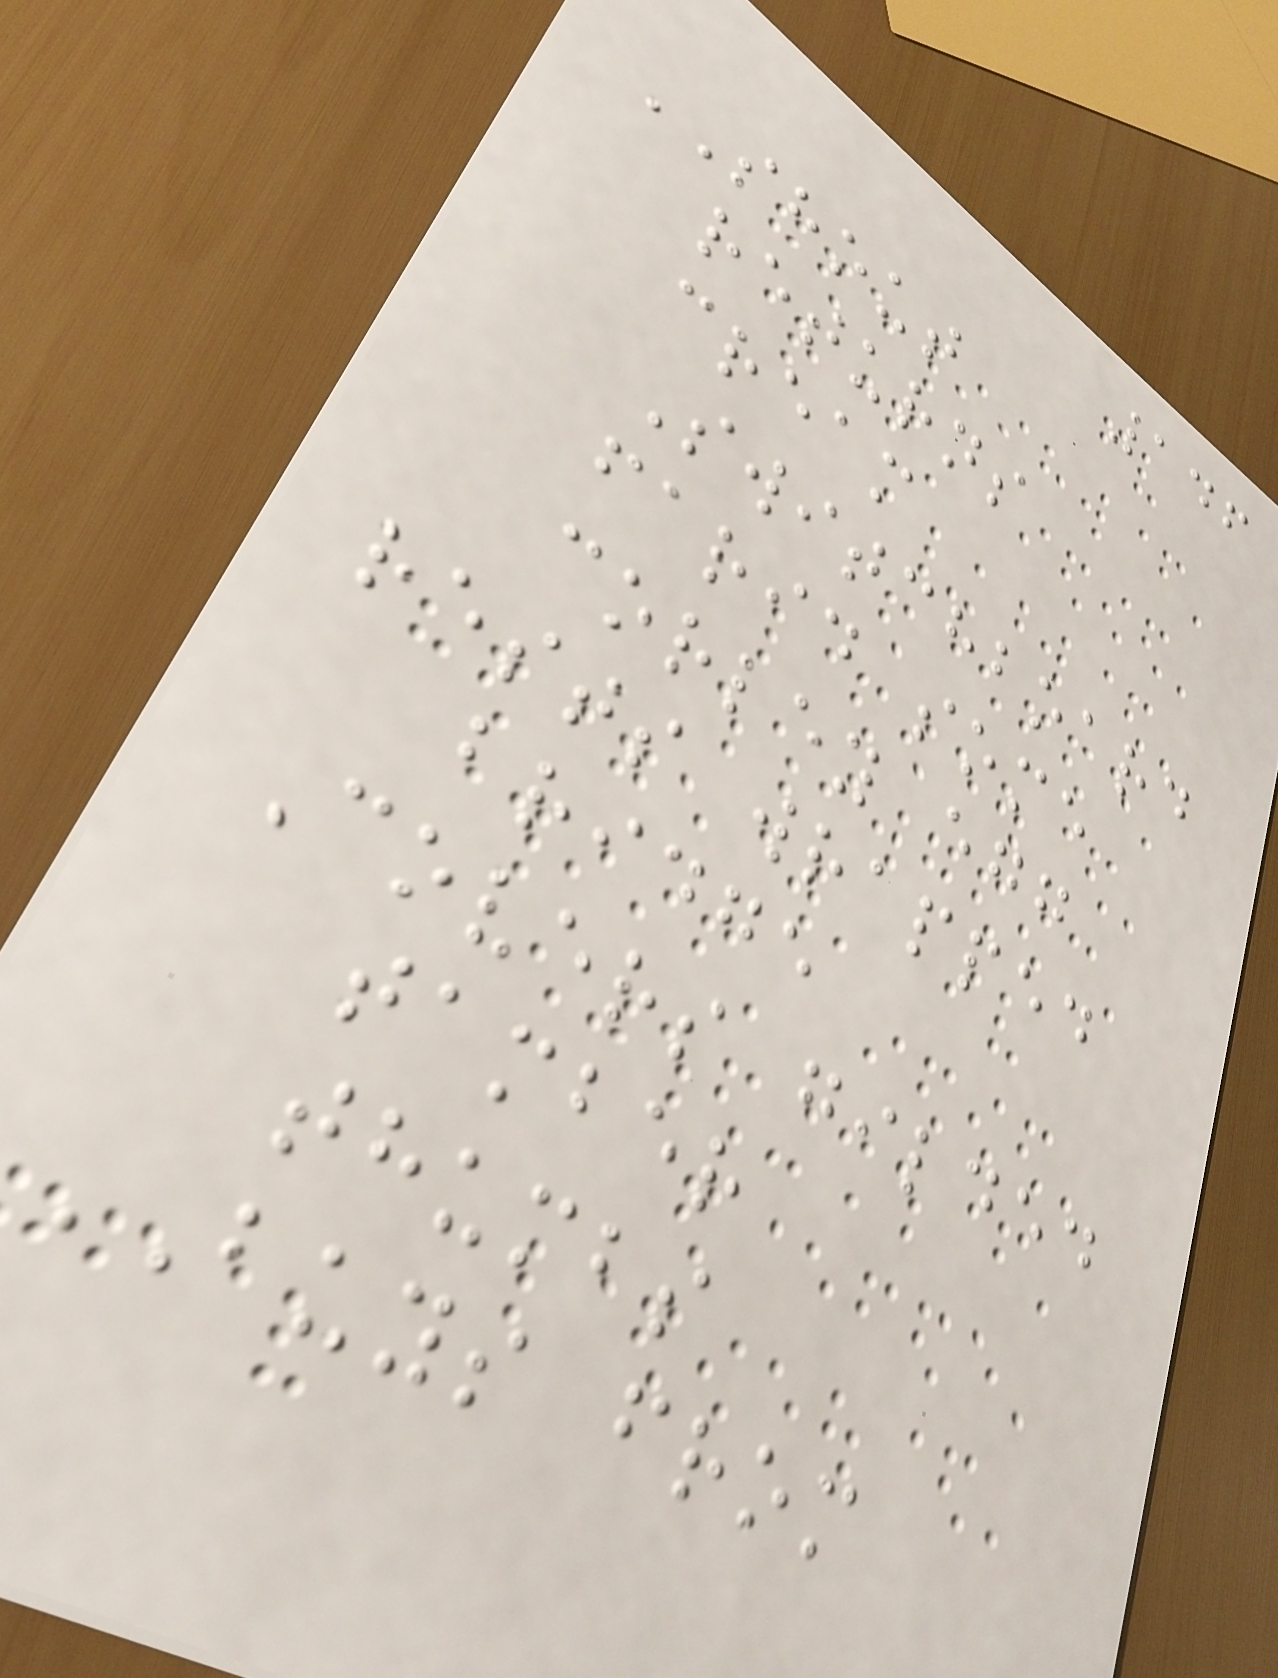146
SHOUT
returns
cream
Switchboard
farid some
corley egg
rests wrapped
bridge
Covers gilded
tamber
thumbs
BUYS from
